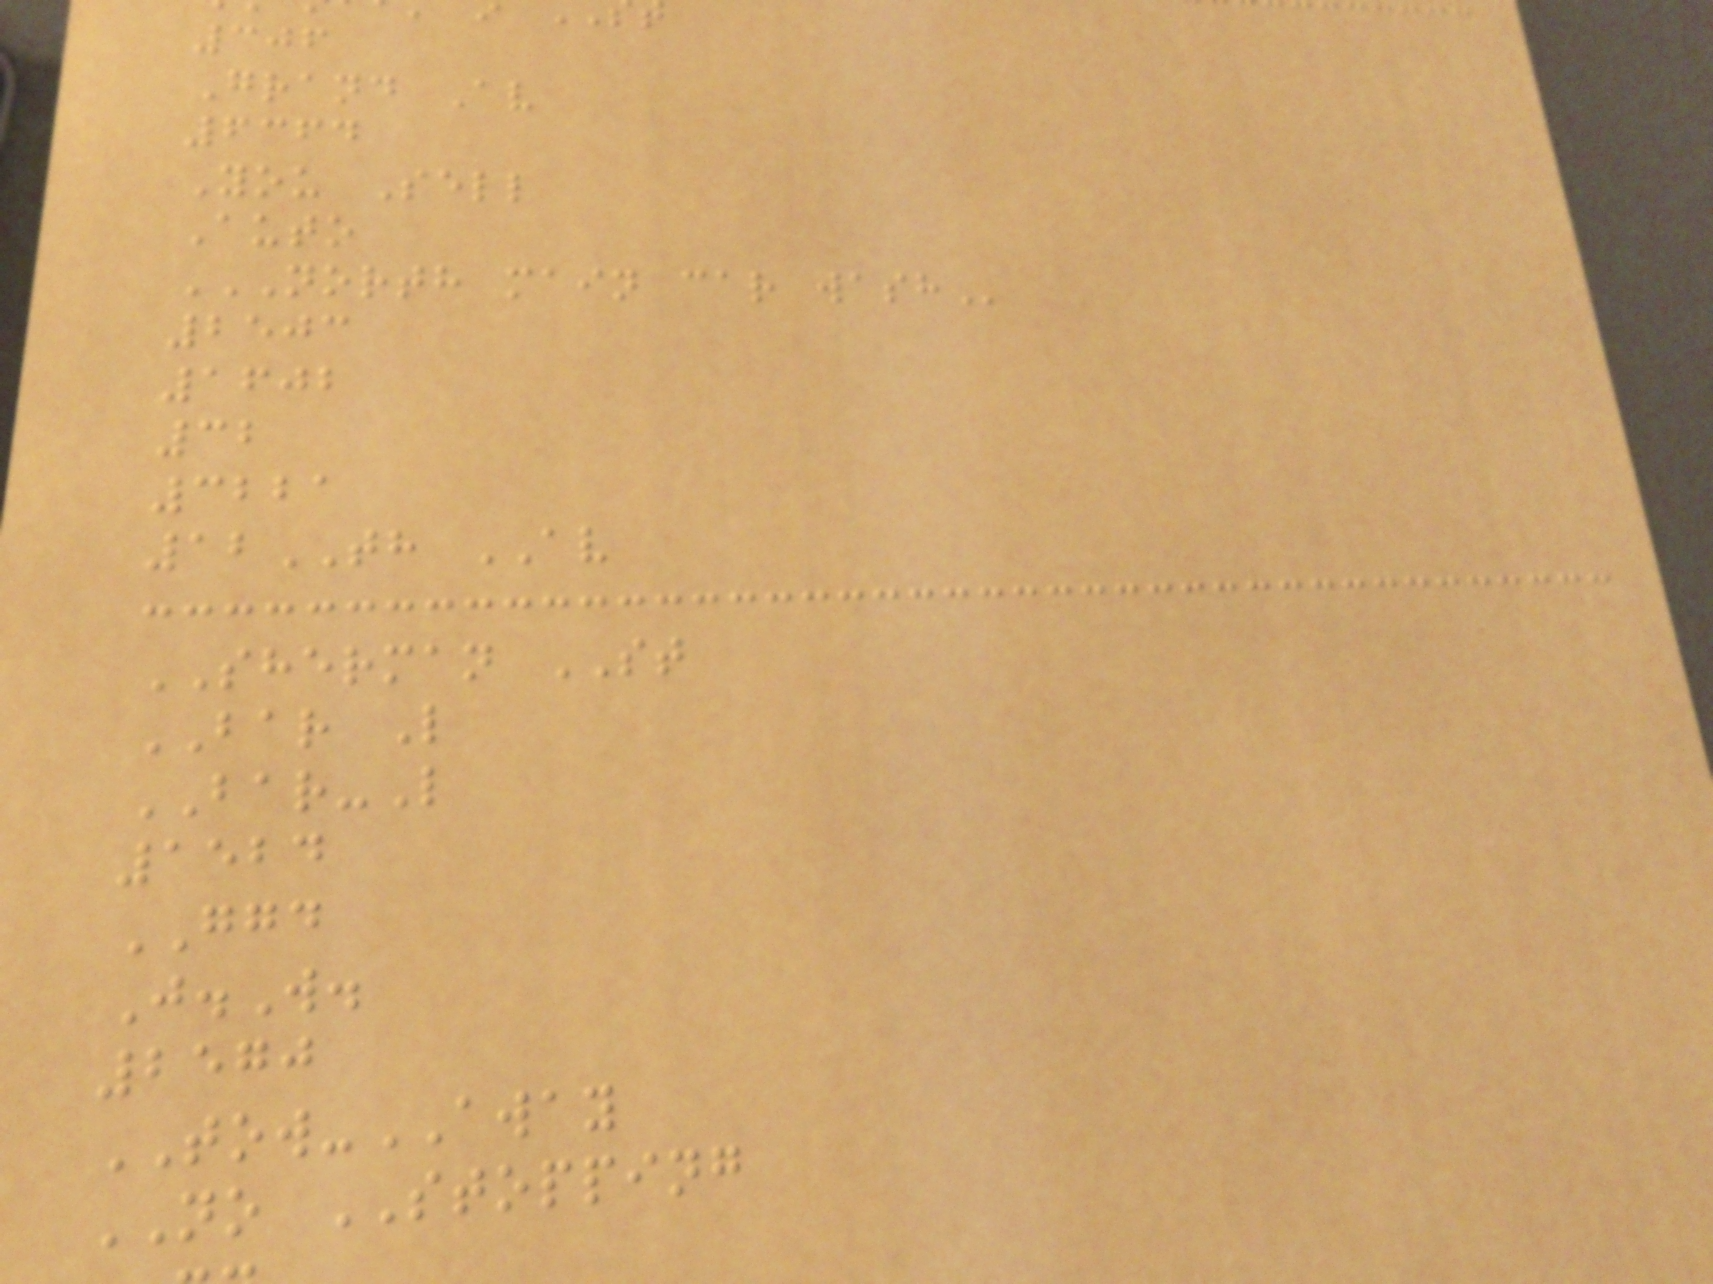306
Grand Av
6364
You Sell
Auto
NORTH MAIN CAR WASH
2503
1602
32
3221
12TH AV
SHERMAN ST
BAR L
BAR-L
1524
GGD
J.W.
2570
TOW-AWAY
NO STOPPING
